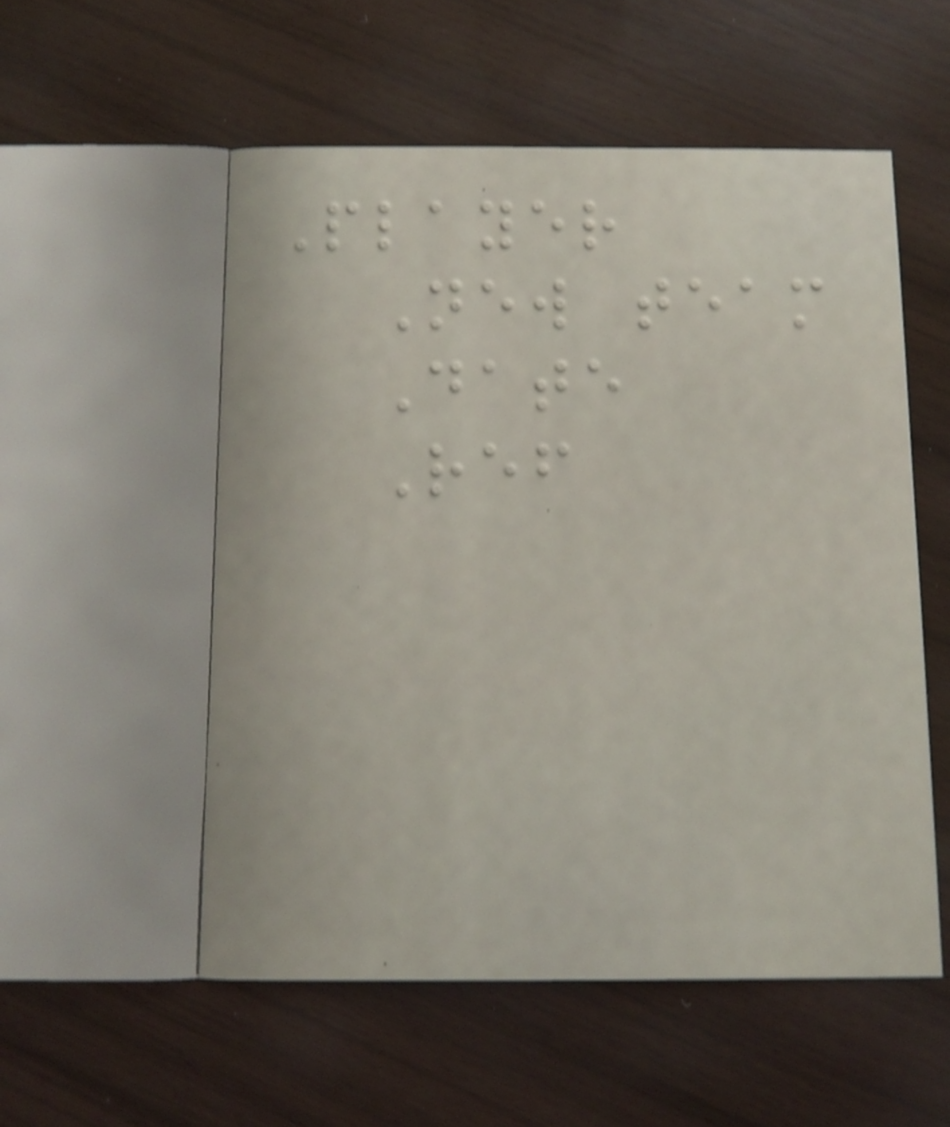Player
New team
Date
Ref
